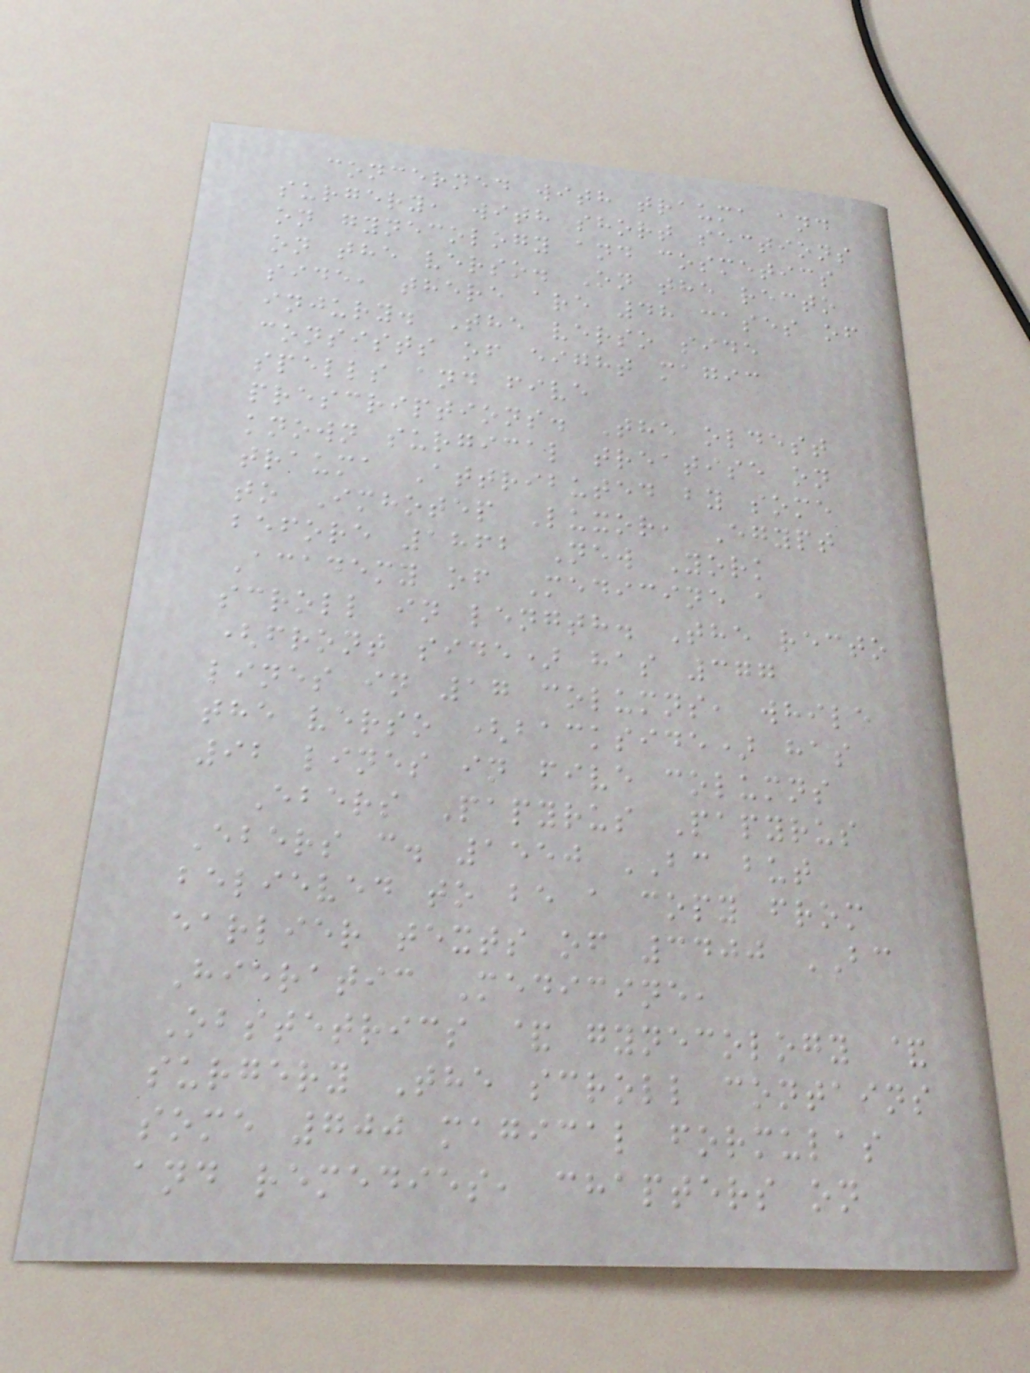concerned with trauma and
surgery, with short sections
on gynecology and cosmetics
on the verso. On the recto
side, there are 48 cases of
injury. The verso side
consists of eight magic
spells and five
prescriptions. The oldest
known surgical treatise on
trauma Attributed by some
to Imhotep Luxor, Egypt
before 1862 New York
Academy of Medicine a
scroll in length. The recto
(front side) has 377
lines in 17 columns, while
the verso (backside) has
92 lines in five columns
Ebers Papyrus Papyrus
Ebers c. 1550 BC but
believed to be a copy from
earlier texts of 3400 BC
Hieratic Medicine,
Obstetrics & gynecology &
surgery The scroll contains
some 700 magical formulas
and remedies, chapters on
